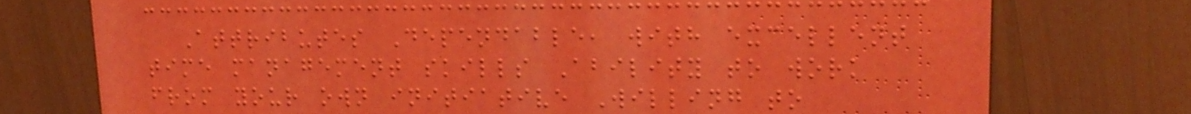Attributes Dependable, with excellent
time management skills Ability to work
from your own initiative Willing to
